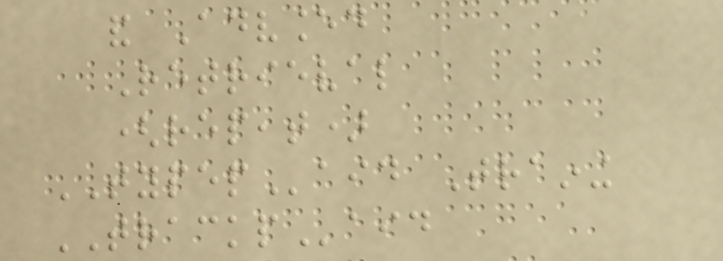and Advanced
Retrieval
(repeat)
TYPEPaid Training
TRACKPaid
